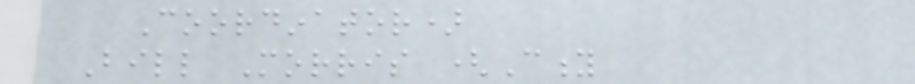Coordinator)
Bill Morris (City
